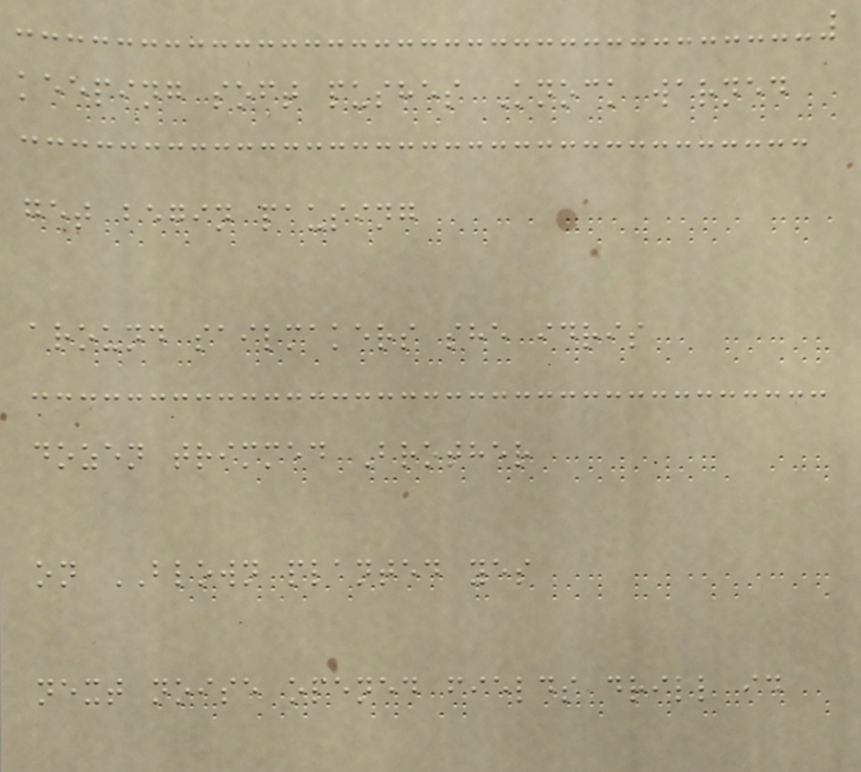keeping soft pushes Knock warned
get begin pausing
around sailmakers she idris
dozen trimmed Brother
on BLOWN planted yes
next noise opened fields drill id
